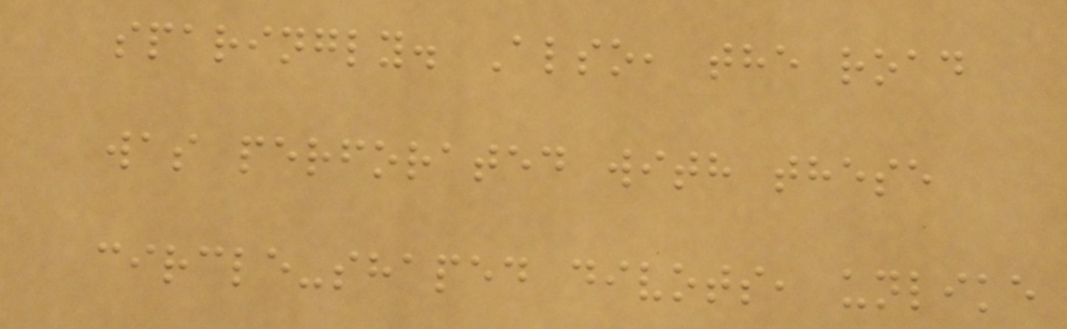sparingly. Also, the road
was perforated with these
circle-shaped divots, unlike
